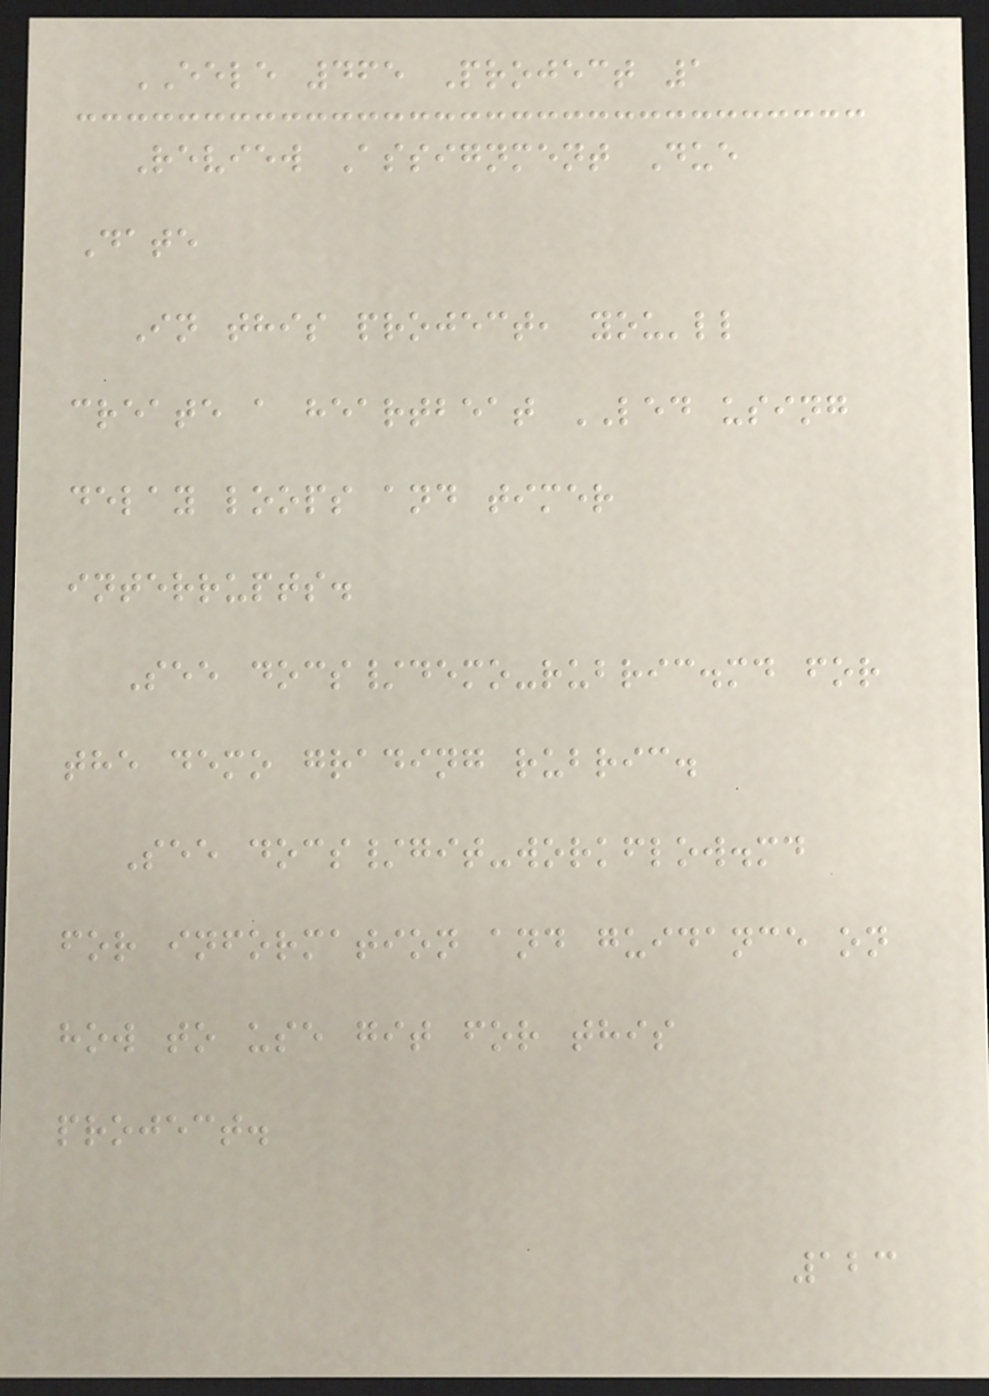EELE 465 Project 1
Review Assignment Due
Date
In this project, you'll
create a heartbeat LED using
delay loops and timer
interrupts.
See docs/demo-rubric.md for
the demo grading rubric.
See docs/git-workflow.md
for information and guidance on
how to use git for this
project.
123
